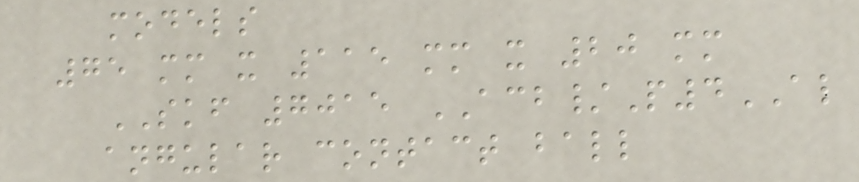models
75 mm x 115 mm x 20 mm
SKF 7015 ACB/P4AL
angular contact ball
